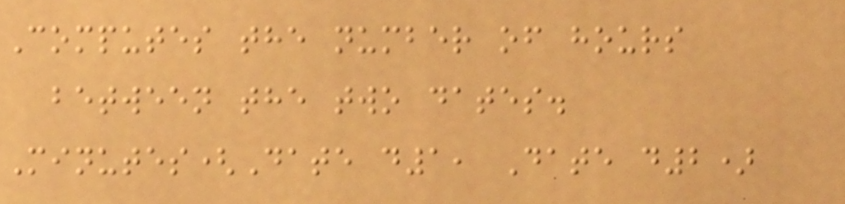Computes the number of hours
between the two dates.
Minutes(Date d1, Date d2)
